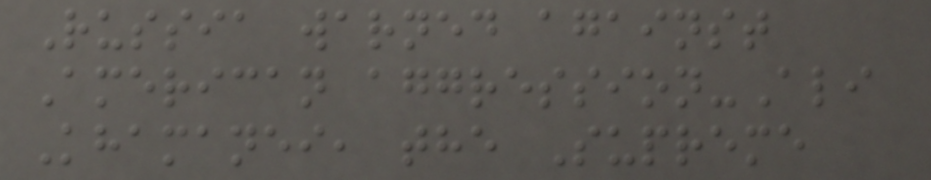Russia warned against
American aggression-Ali
Khamanei, the Supreme
